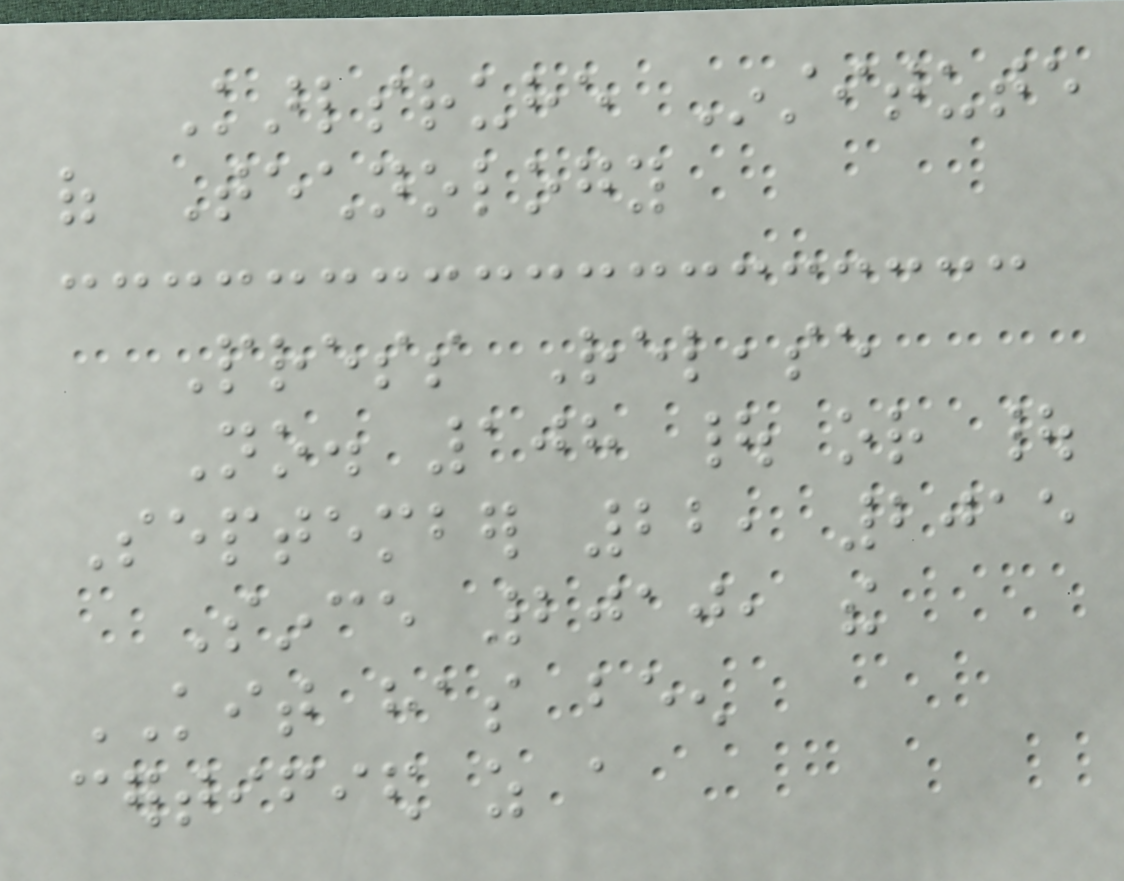Karlsruhe Institute
of Technology
Press Release
No. 108 | or |
September 22, 2015
Since 2010, the
KIT has been
certified as a
